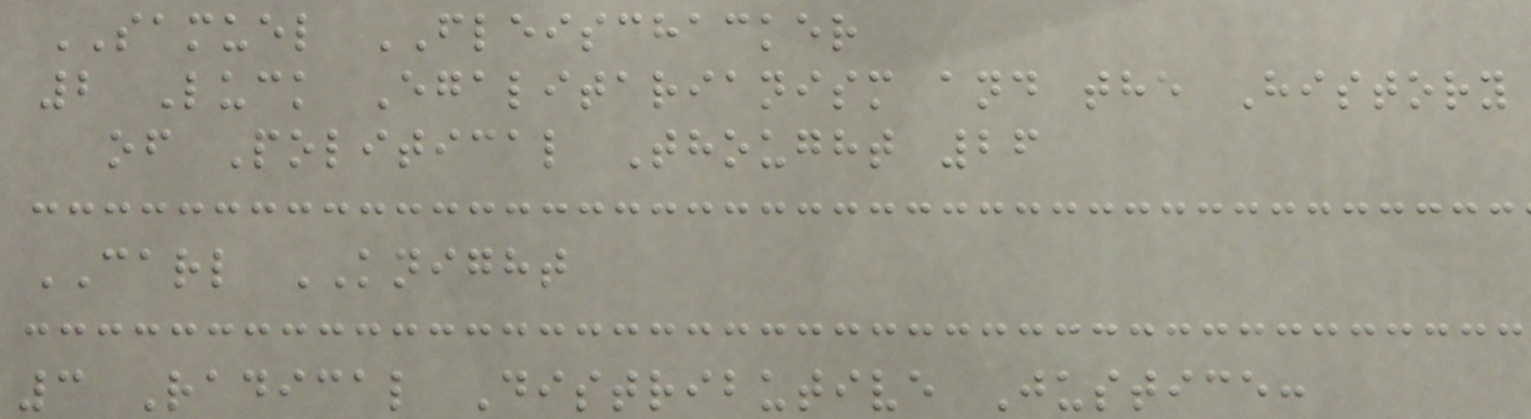SAMUEL FLEISCHACKER
2 Luck Egalitarianism and the History
of Political Thought 26
CARL KNIGHT
3 Radical Distributive Justice:
